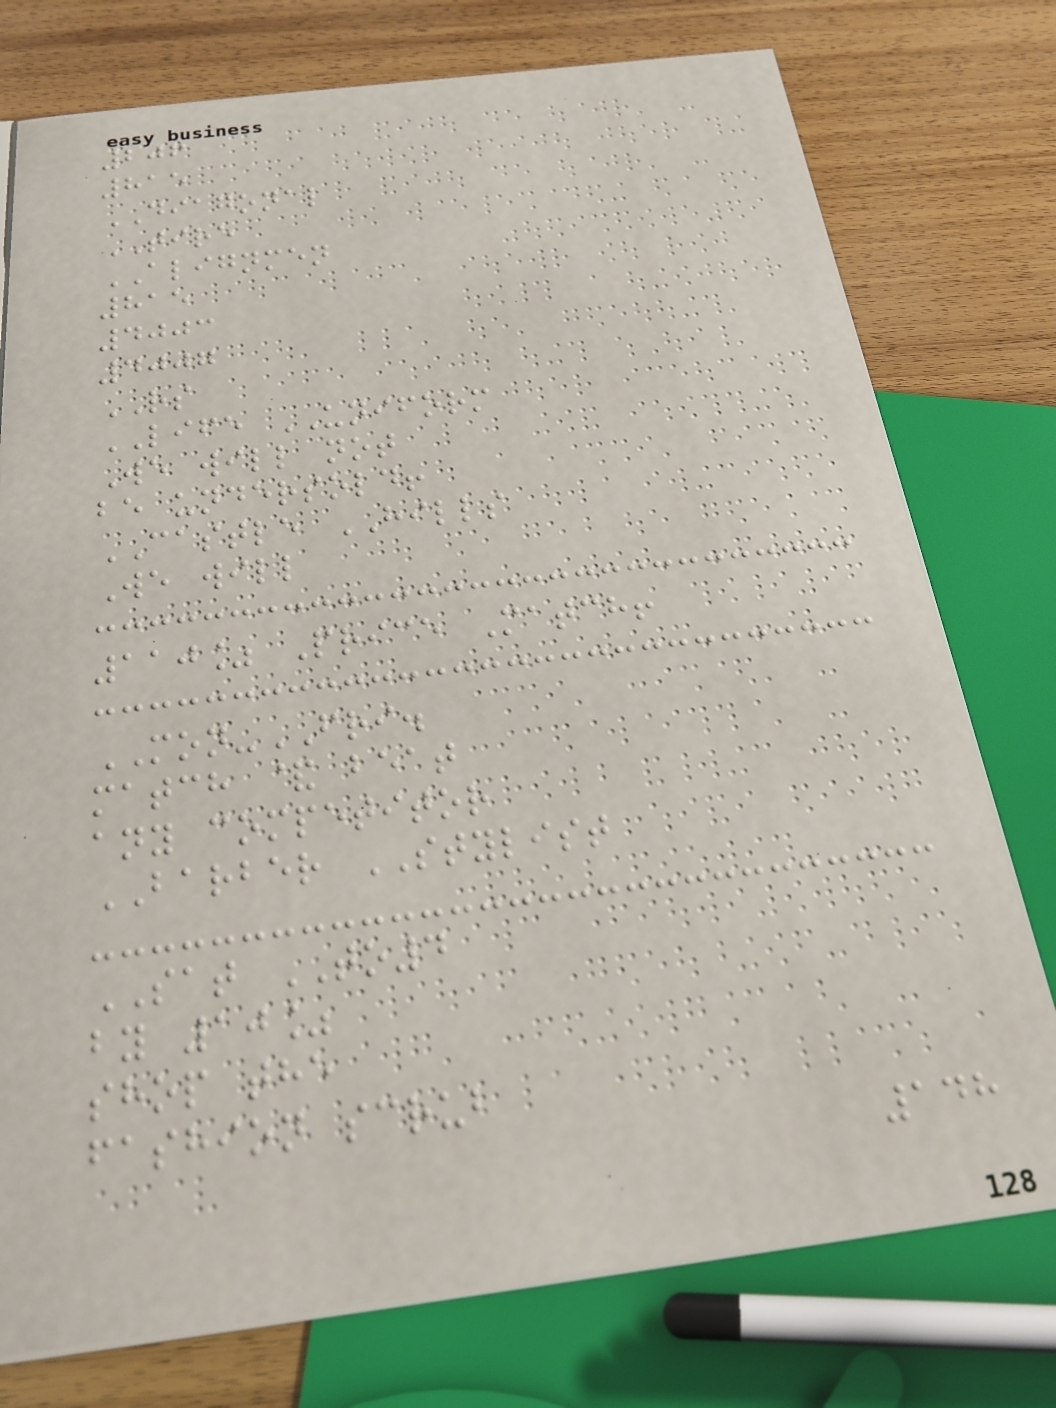206
815
DIAGONAL
TIRE
ALIGNMEN
815
4003
4007
RS
LIFE UNIFORM
We will not
be undersold!
CASTLE HILLS
We will
110% Price Match!
MON-FRI.
match & beat
any competitor
BARBER STYLIST
SAT TO4
by 10%
shop the
fashion scrub
148
